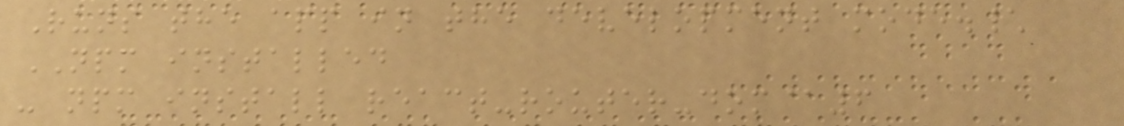Runs the app in the development mode.\
NPM installed
- npm install react-router-dom@6
